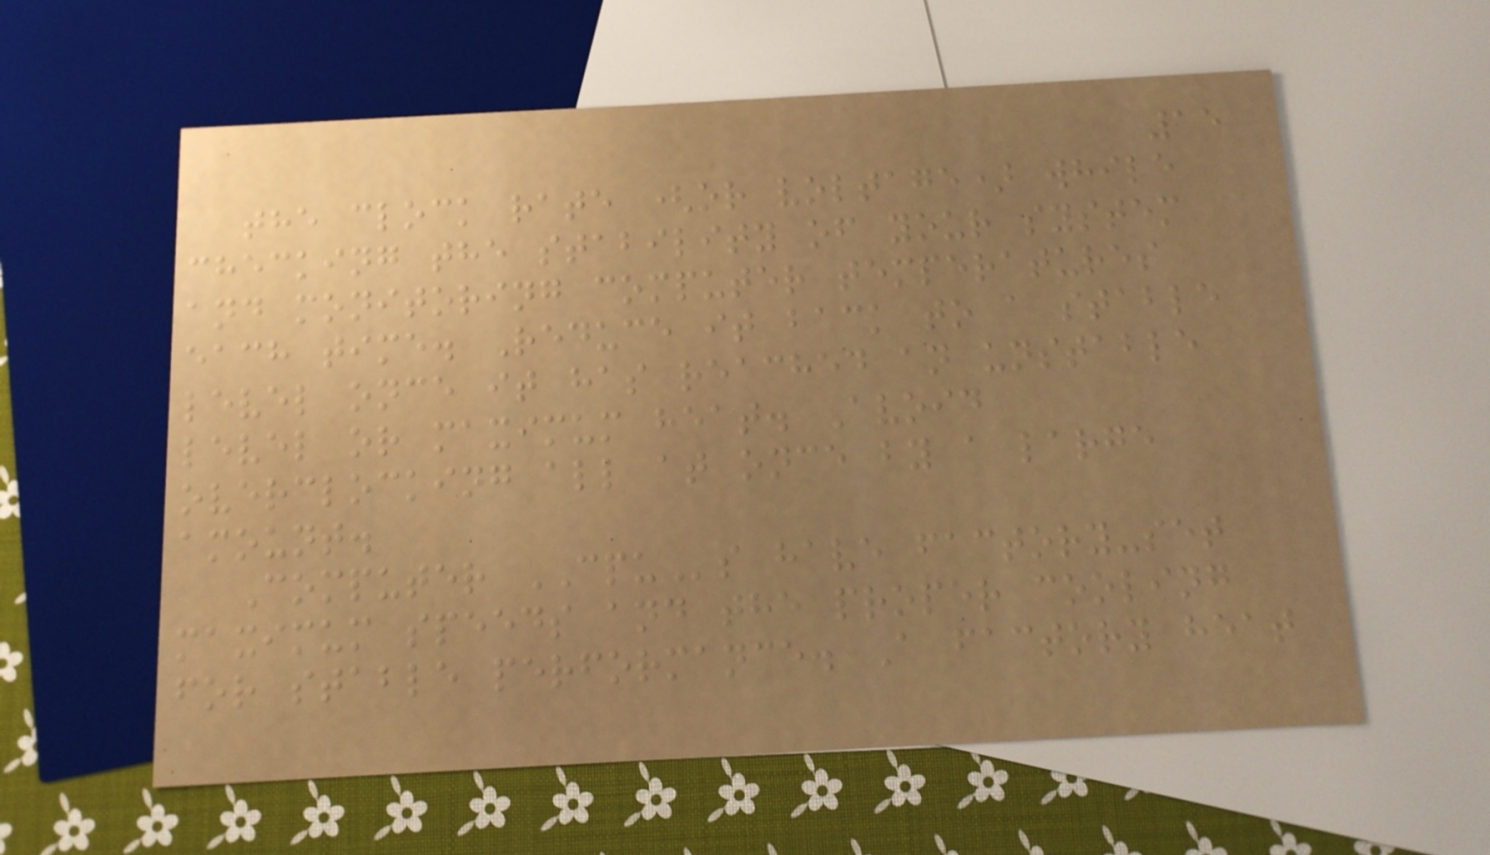15
the clock rate (or voltage) while
checking the stability of your system
and monitoring computer temperatures
each time. Reduce it back to a stable
level once it has reached an unstable
level or maximum heat. Avoid
overclocking all at once by a large
amount.
Computer CPUs have factory-set
maximum speeds and the proper cooling
for stable performance. A factory heat
